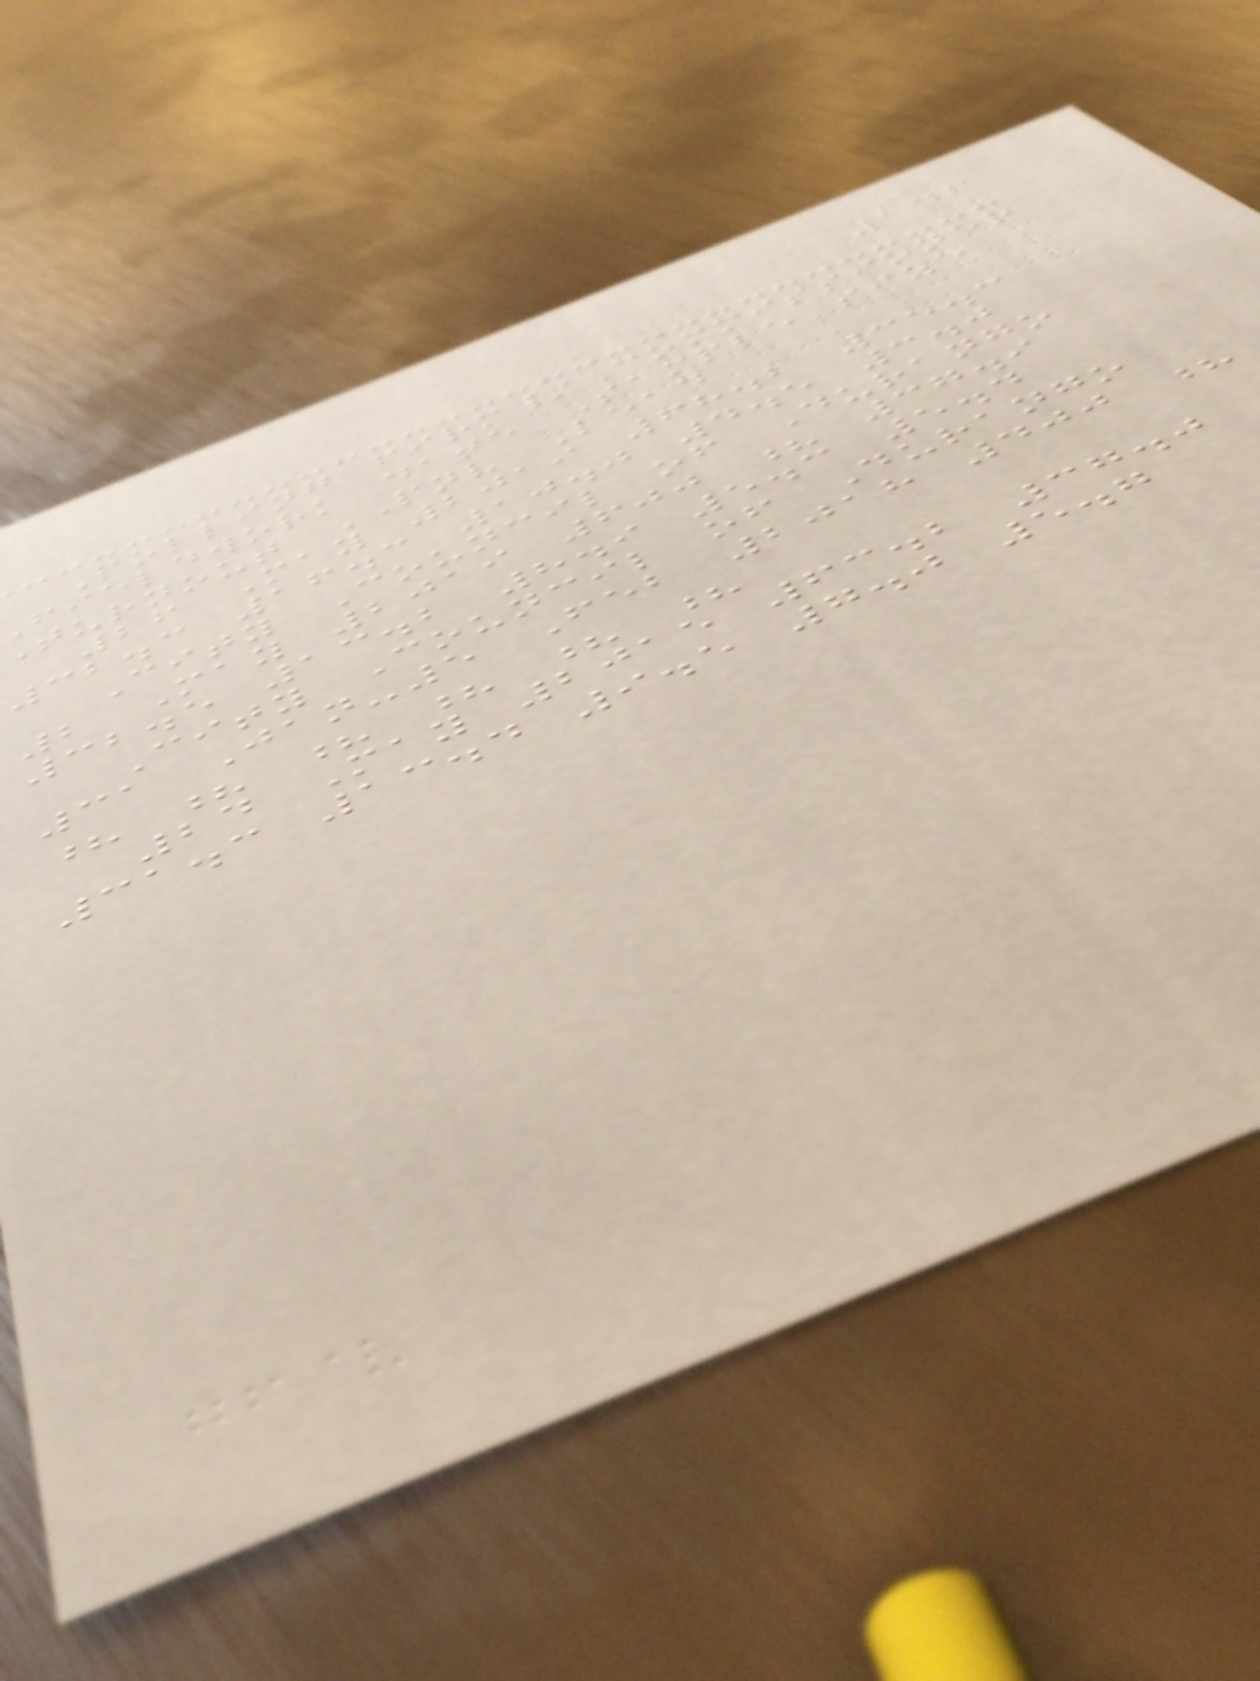146
Polling firm/Commissioner
fieldwork date Sample size
turnout PNV Lead
26 May 2019 68.2 35.3
32.3 16.3 10.0 4.5 3.0
City Council of Durango
2 May 2019 600 ? 37.9
32.5 13.2 8.9 5.3 5.4
City Council of Durango
31 Jan-5 Feb 2018 400 ?
? ? ? ? ? ?
24 May 2015 63.2 37.0
31.3 13.4 9.5 7.0 5.7
